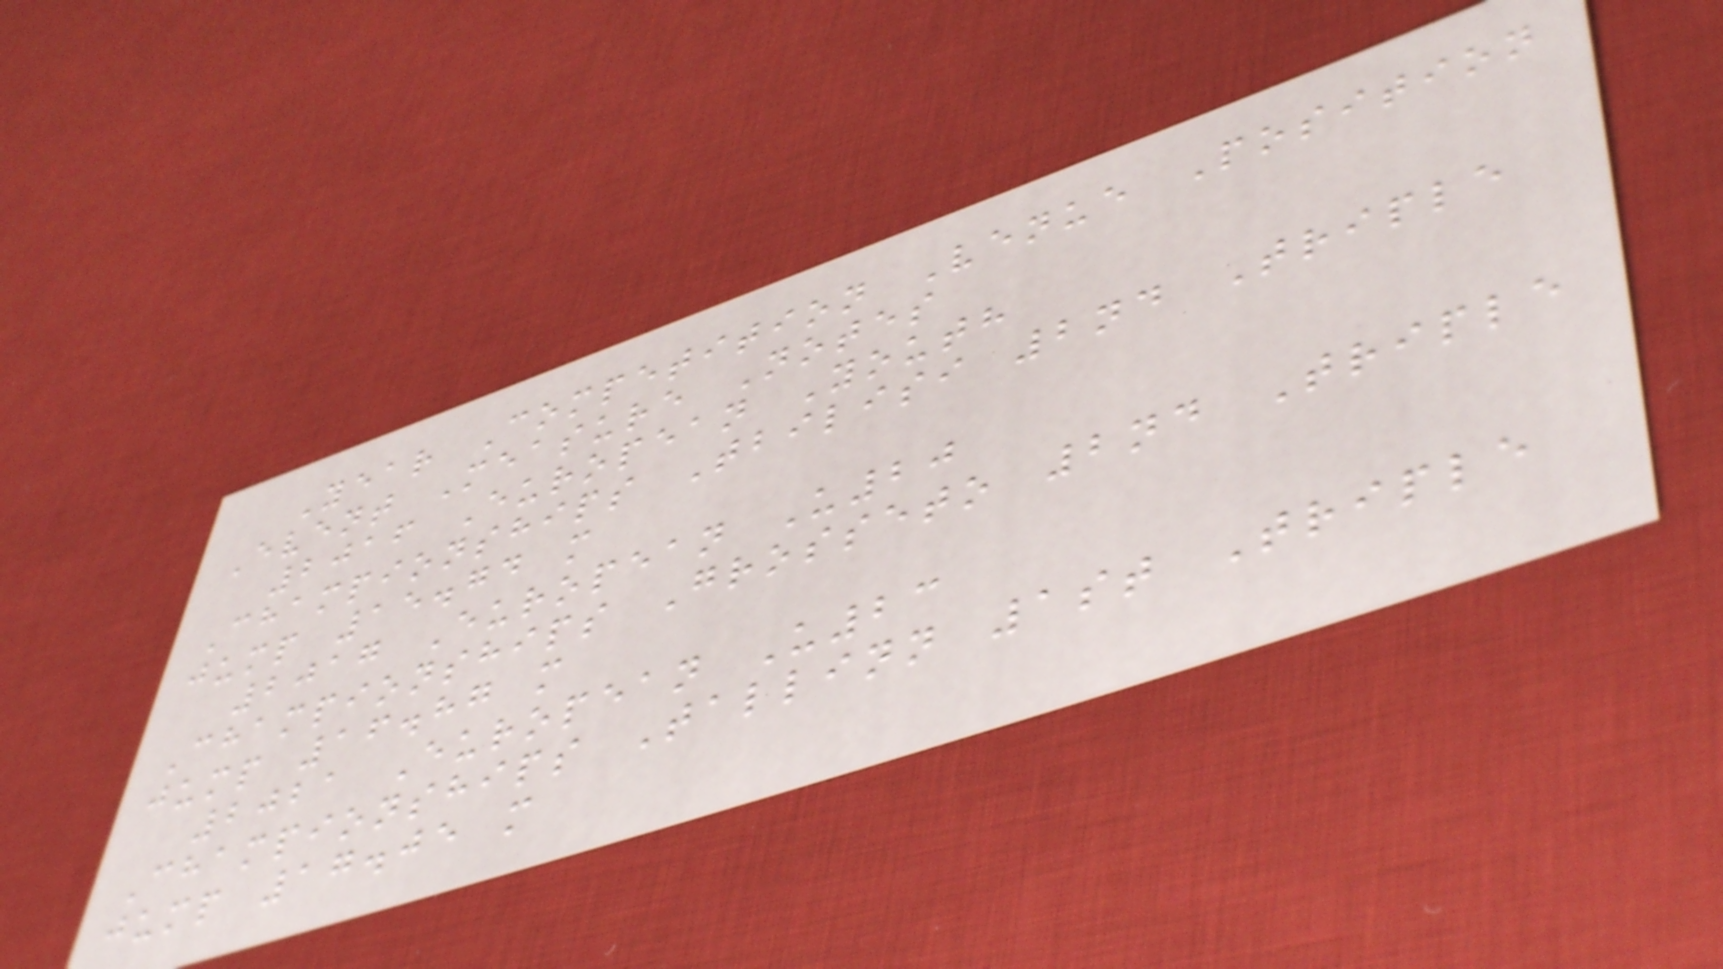Year Competition Venue Position
Event Measure Notes
2016 European Youth
Championships Tbilisi 2nd Triple
jump 15.74 m
2017 European U20
Championships Grosseto 2nd Triple
jump 16.87 m
2021 European U23
Championships Tallinn 1st Triple
jump 17.05 m
